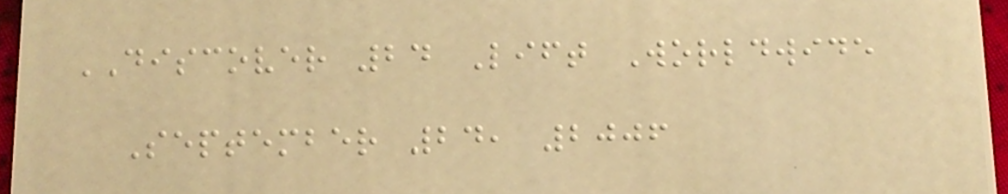DISCOVER 24 Lift Worldwide
September 24, 2006
